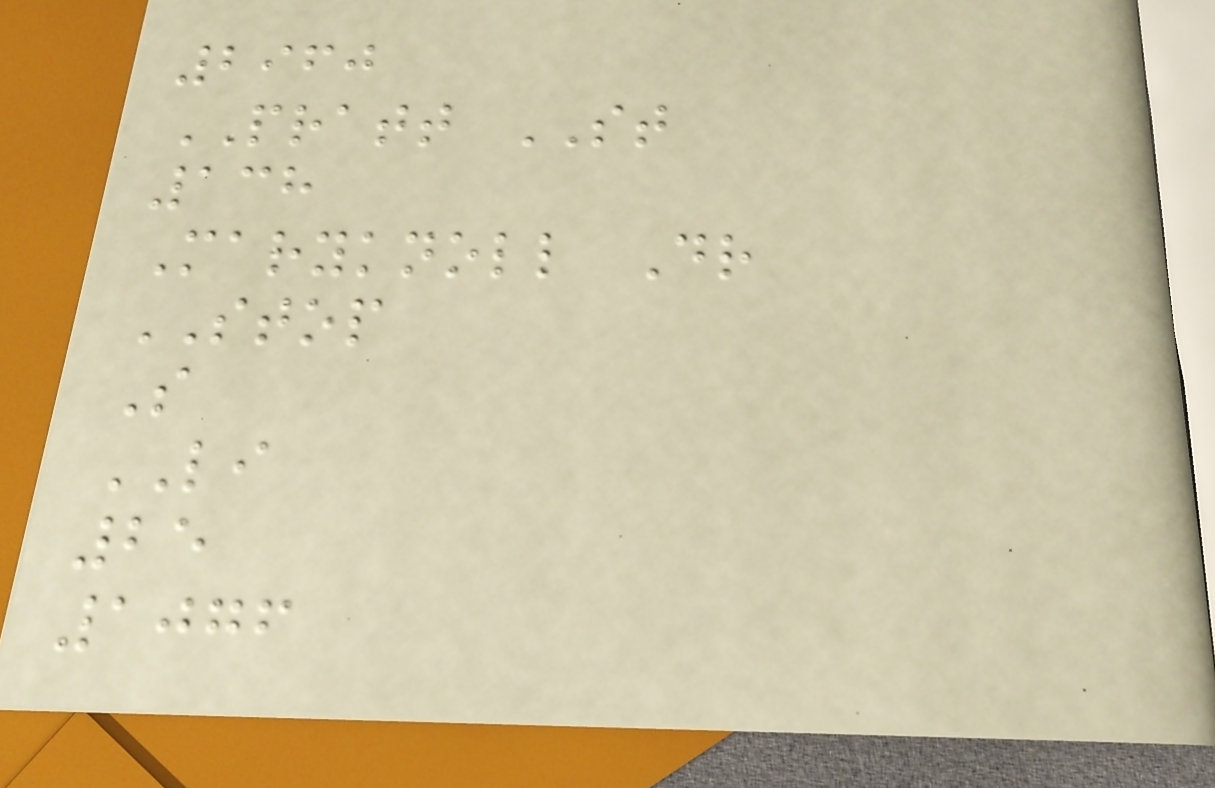2960
PRATT ST
138
Maryknoll Dr
STOP
S
LI
25
1076
